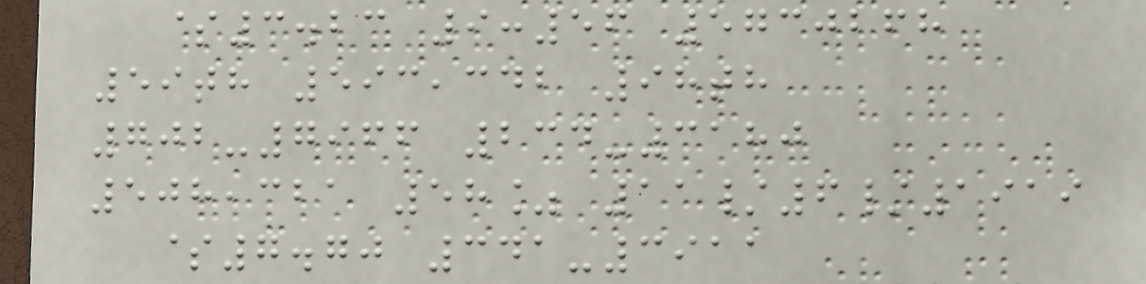$3.23 9:56 5730268
59th 593,342 98th
702-7966 234-3180
508,321 58% 11/6/1919
$7.70 341-3911
